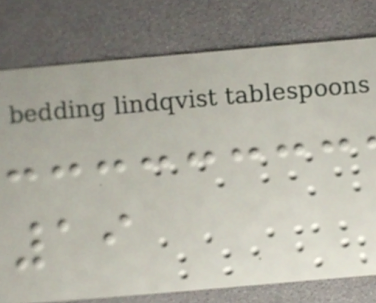19
